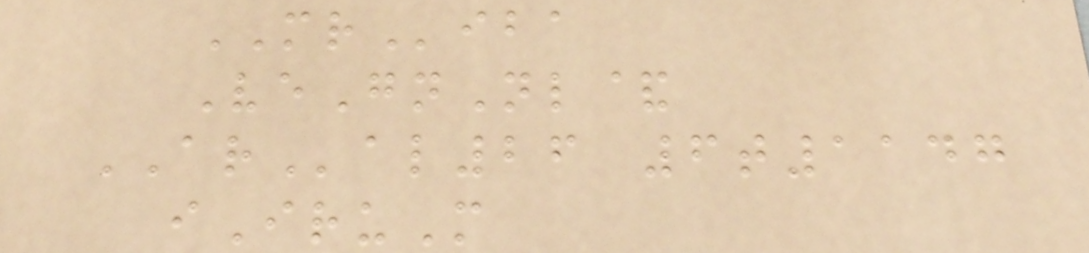MRiba
VeGnNl&
ARal26 6t1147
iIruM
